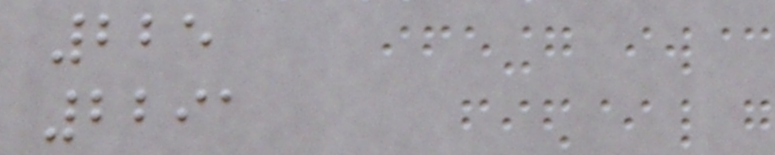225
2291
